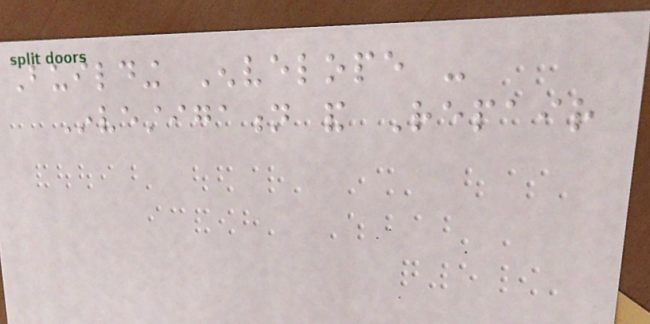Building Envelope -
Investigation and Repair
